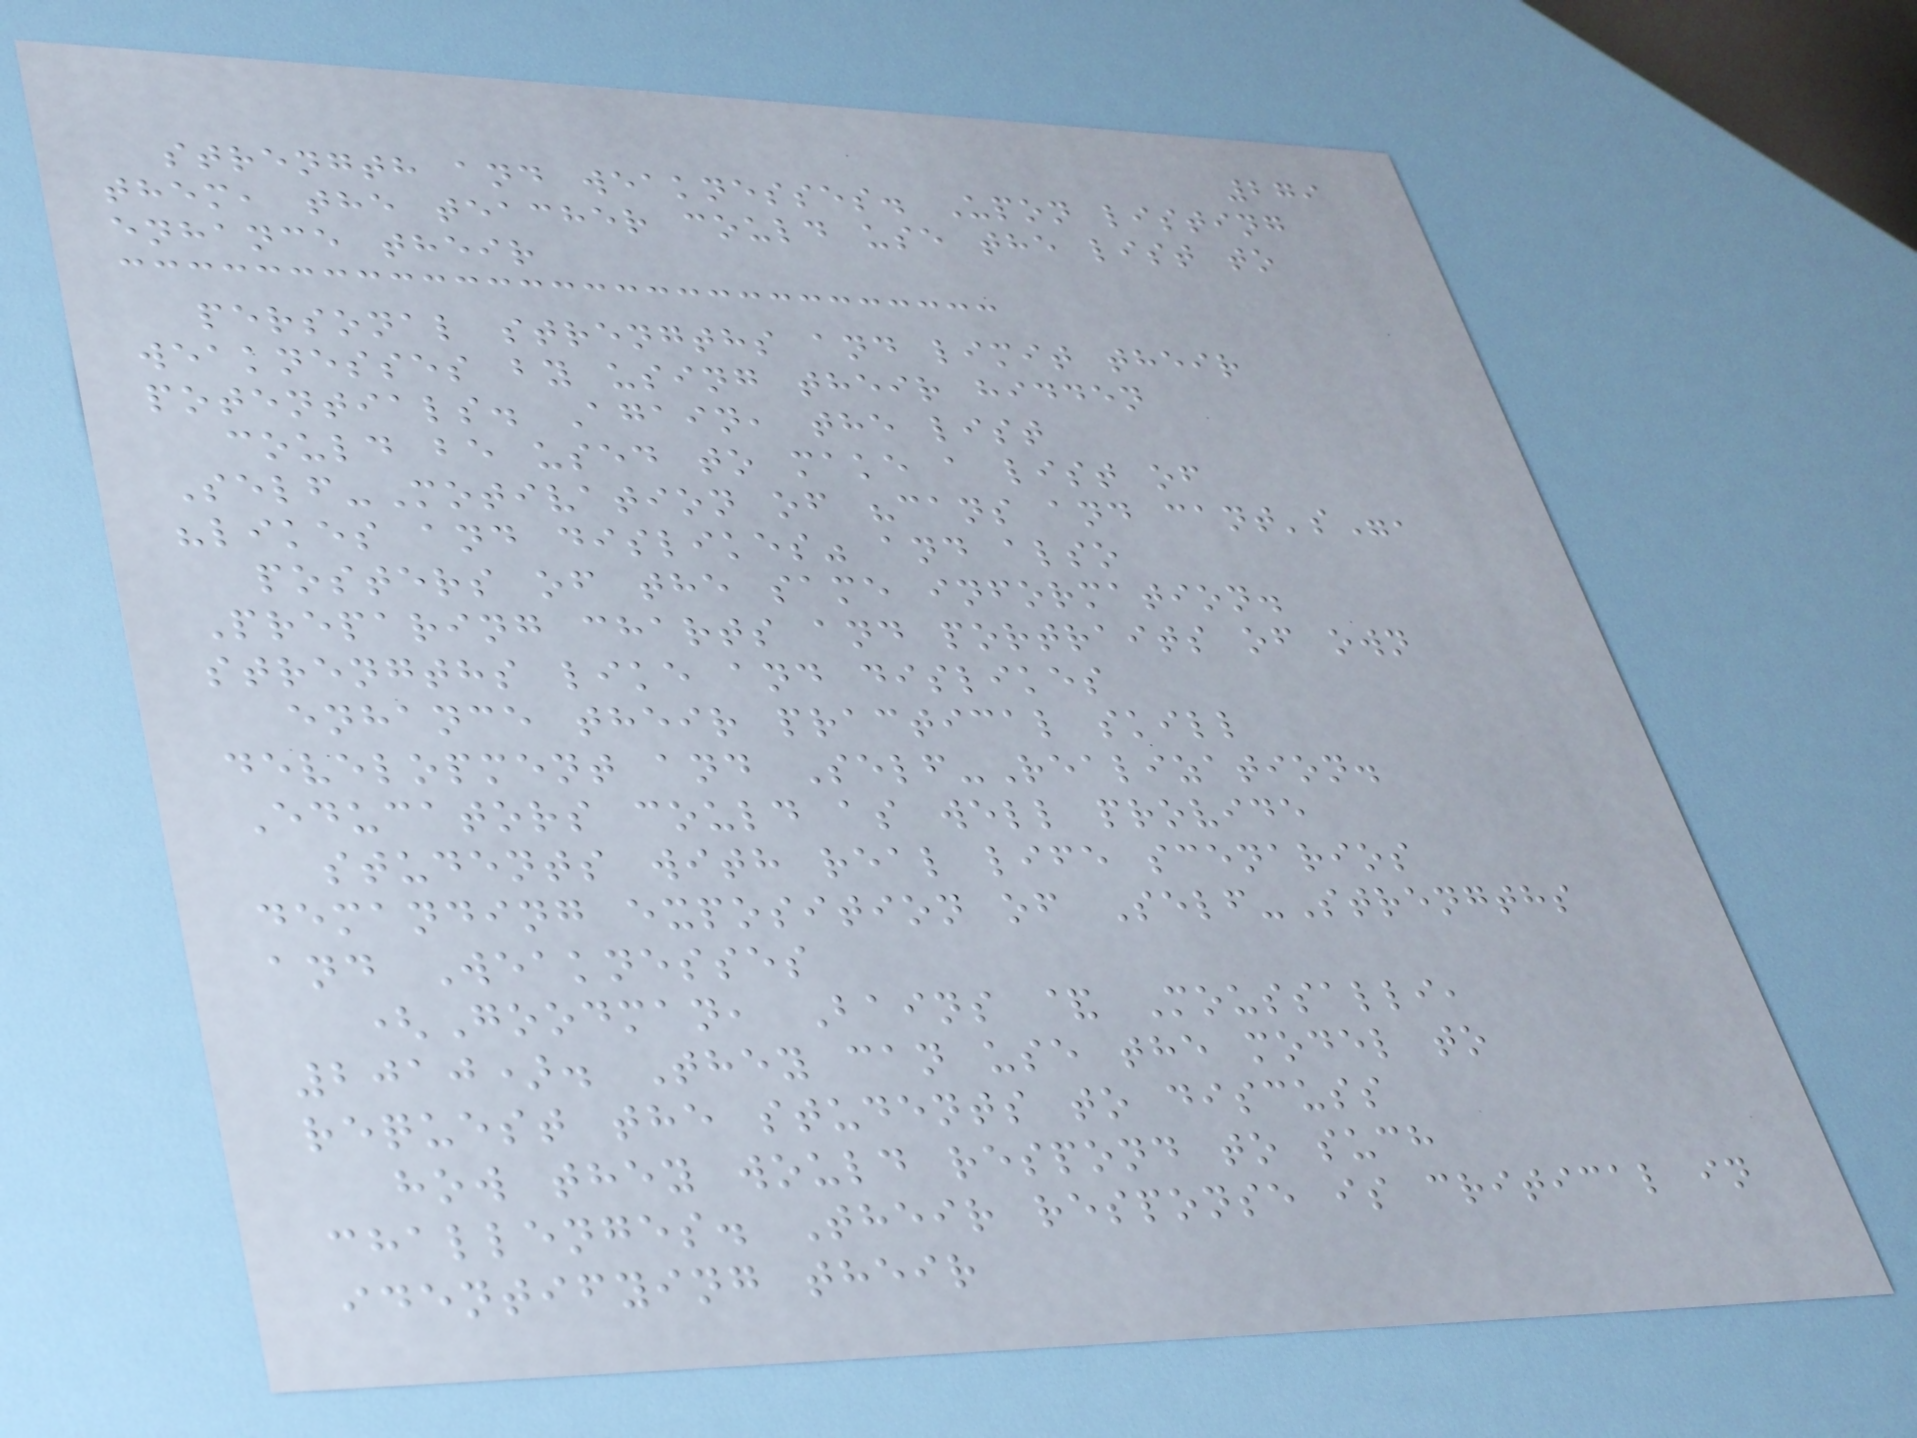279
strength and weaknesses. Upon listing
them, the teacher could use the list to
enhance their
personal strengths and limit their
weaknesses by using their hidden
potentials. Again, the list
could be used to make a list of
Self-Motivation of "cans and cant's",
"likes and dislikes" and also
posters of the same information.
Preparing charts and portraits of own
strengths like and dislikes
enhance their practical skill
development and Self-Realization.
Educators could as well provide
students with real life scenarios
demanding exposition of Self-Strengths
and Weaknesses
(Goodman, Bains & Moussalli,
2010). They can use the model to
request the students to discuss
how they would respond to such
challenges. Their response is critical in
identifying their
